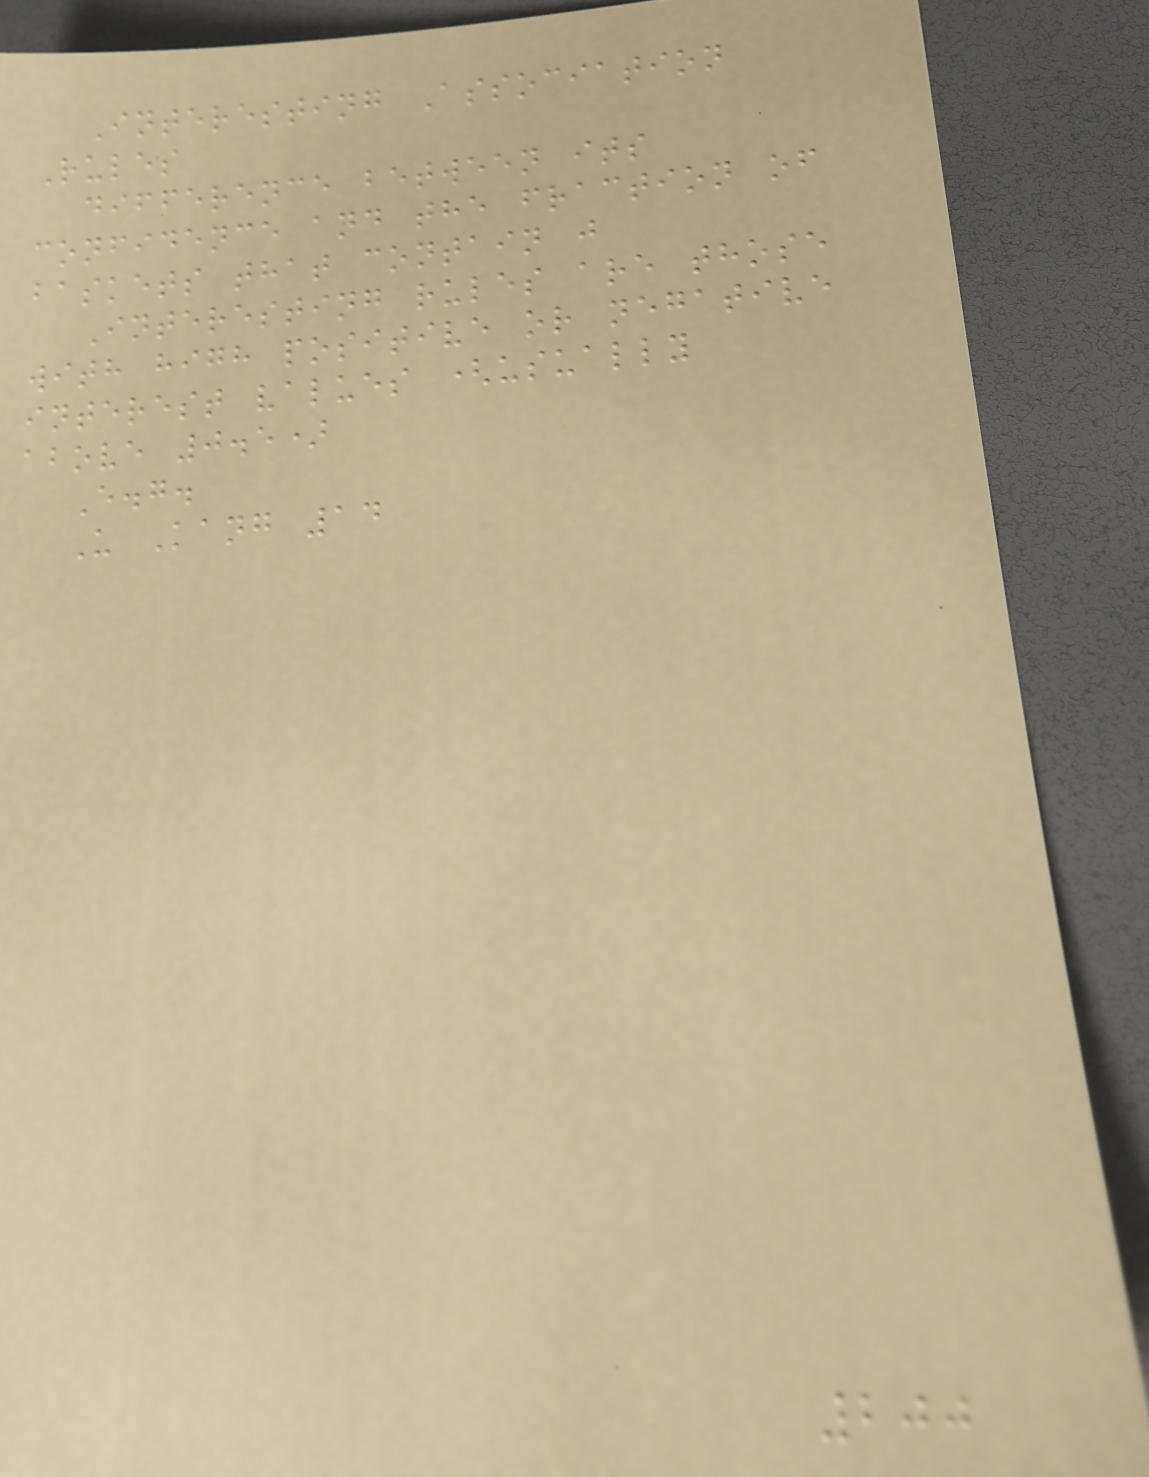Interesting Association
Rules
difference between its
confidence and the fraction of
baskets that contain j
Interesting rules are those
with high positive or negative
interest values (usually
above 0.5)
E.g.
U Kang 14
200
